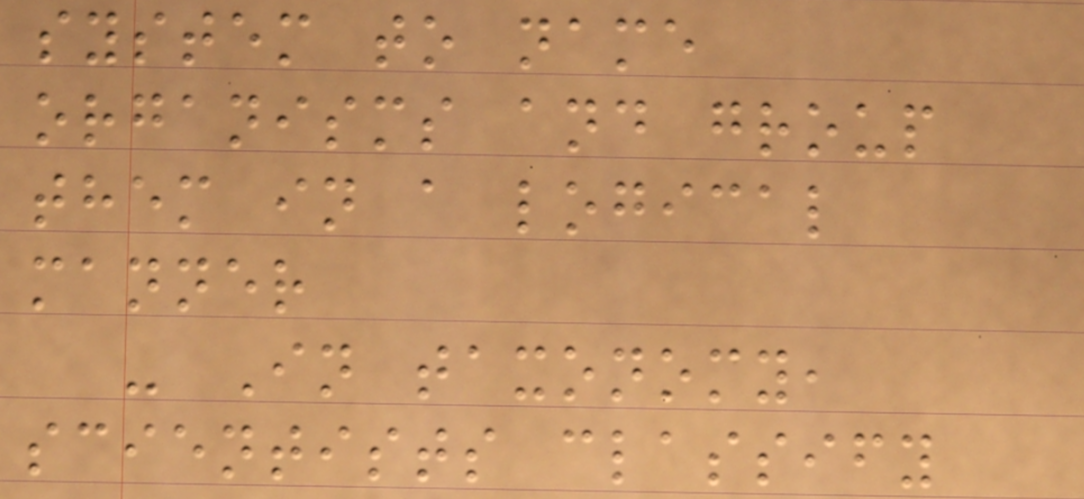system to name
organisms and group
them in a logical
manner
- In taxonomy,
scientists classify
